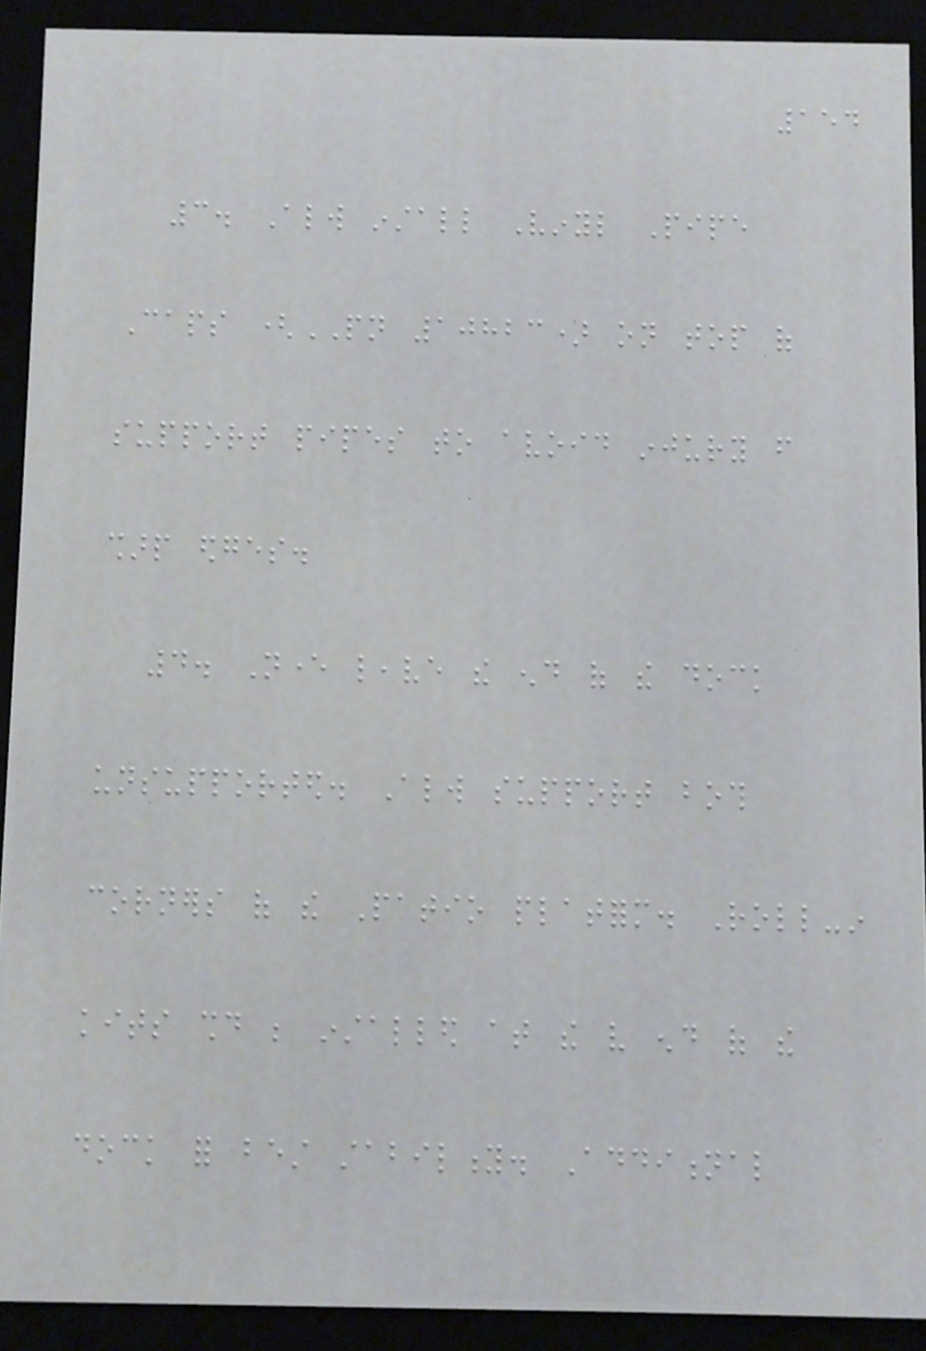154
3. Always install Vinyl Pipe
Caps (PN 10823) on top of
support pipes to avoid injury from
sharp edges.
4. Never leave the end of the dock
unsupported. Always support both
corners of the Patio platform. Roll-in
kits should be installed at the very end of the
dock for best stability. Additional
